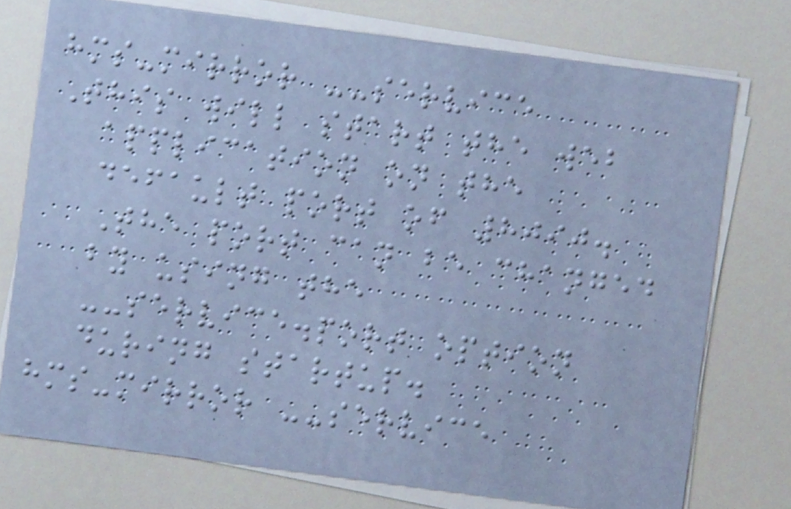hms-mirror --service
This will start the web
application on the
default port of 8090.
The port can be changed
by using the
--service.port option
during startup.
hms-mirror --service
